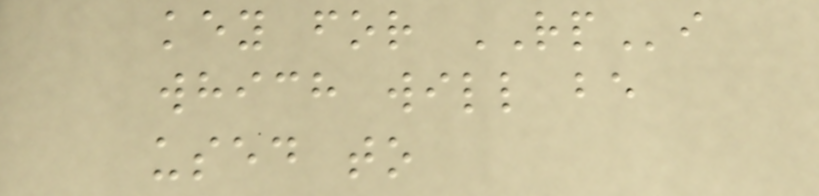key for RPi
which will be
used to
